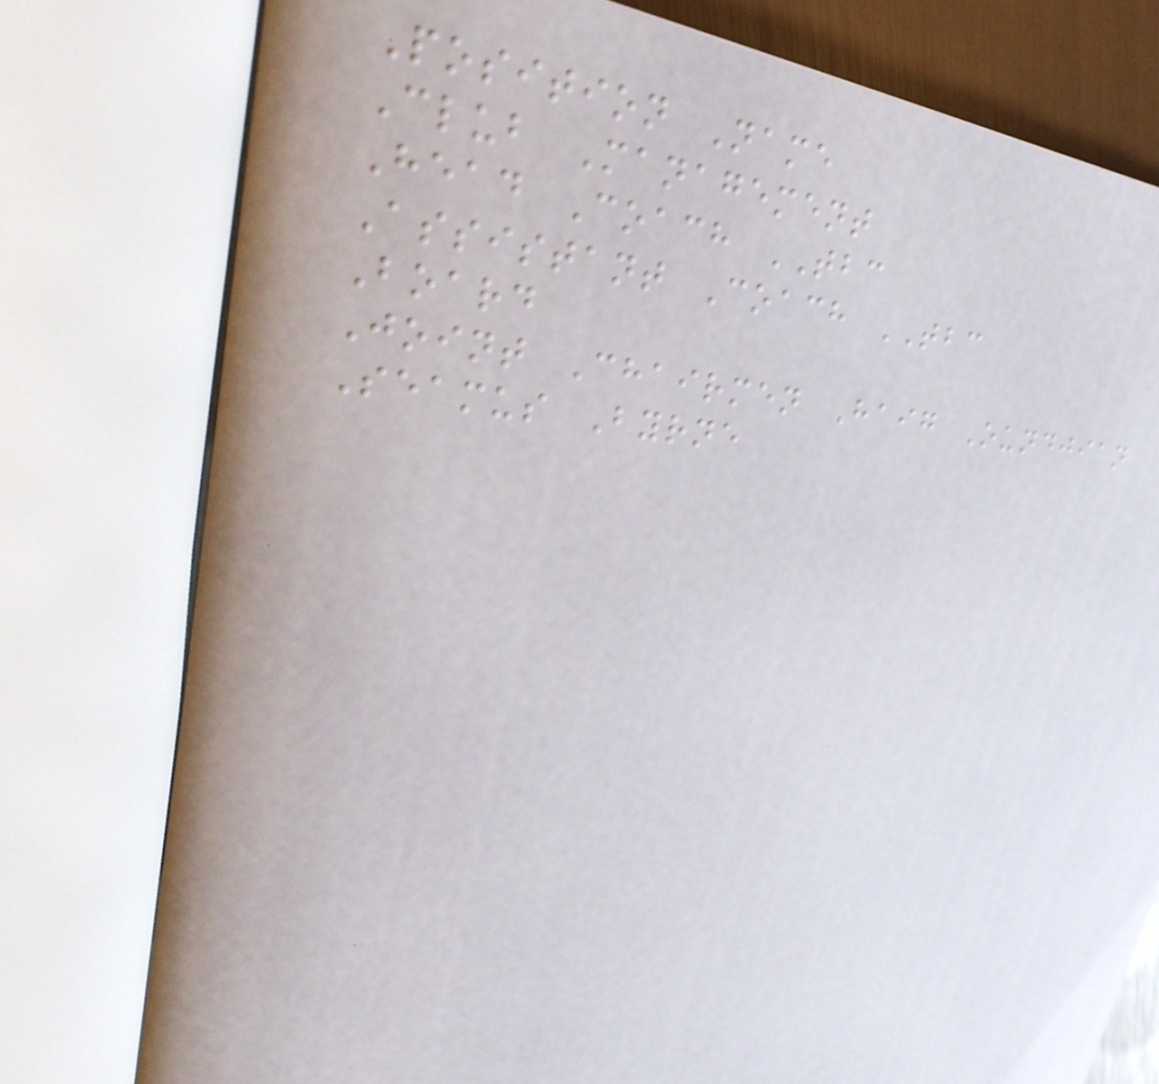Position Name
Club Management
Head Coach TBC
Assistant Coach TBC
Board
Joint Chairmen Haig Oundjian
Seamus Byrne
